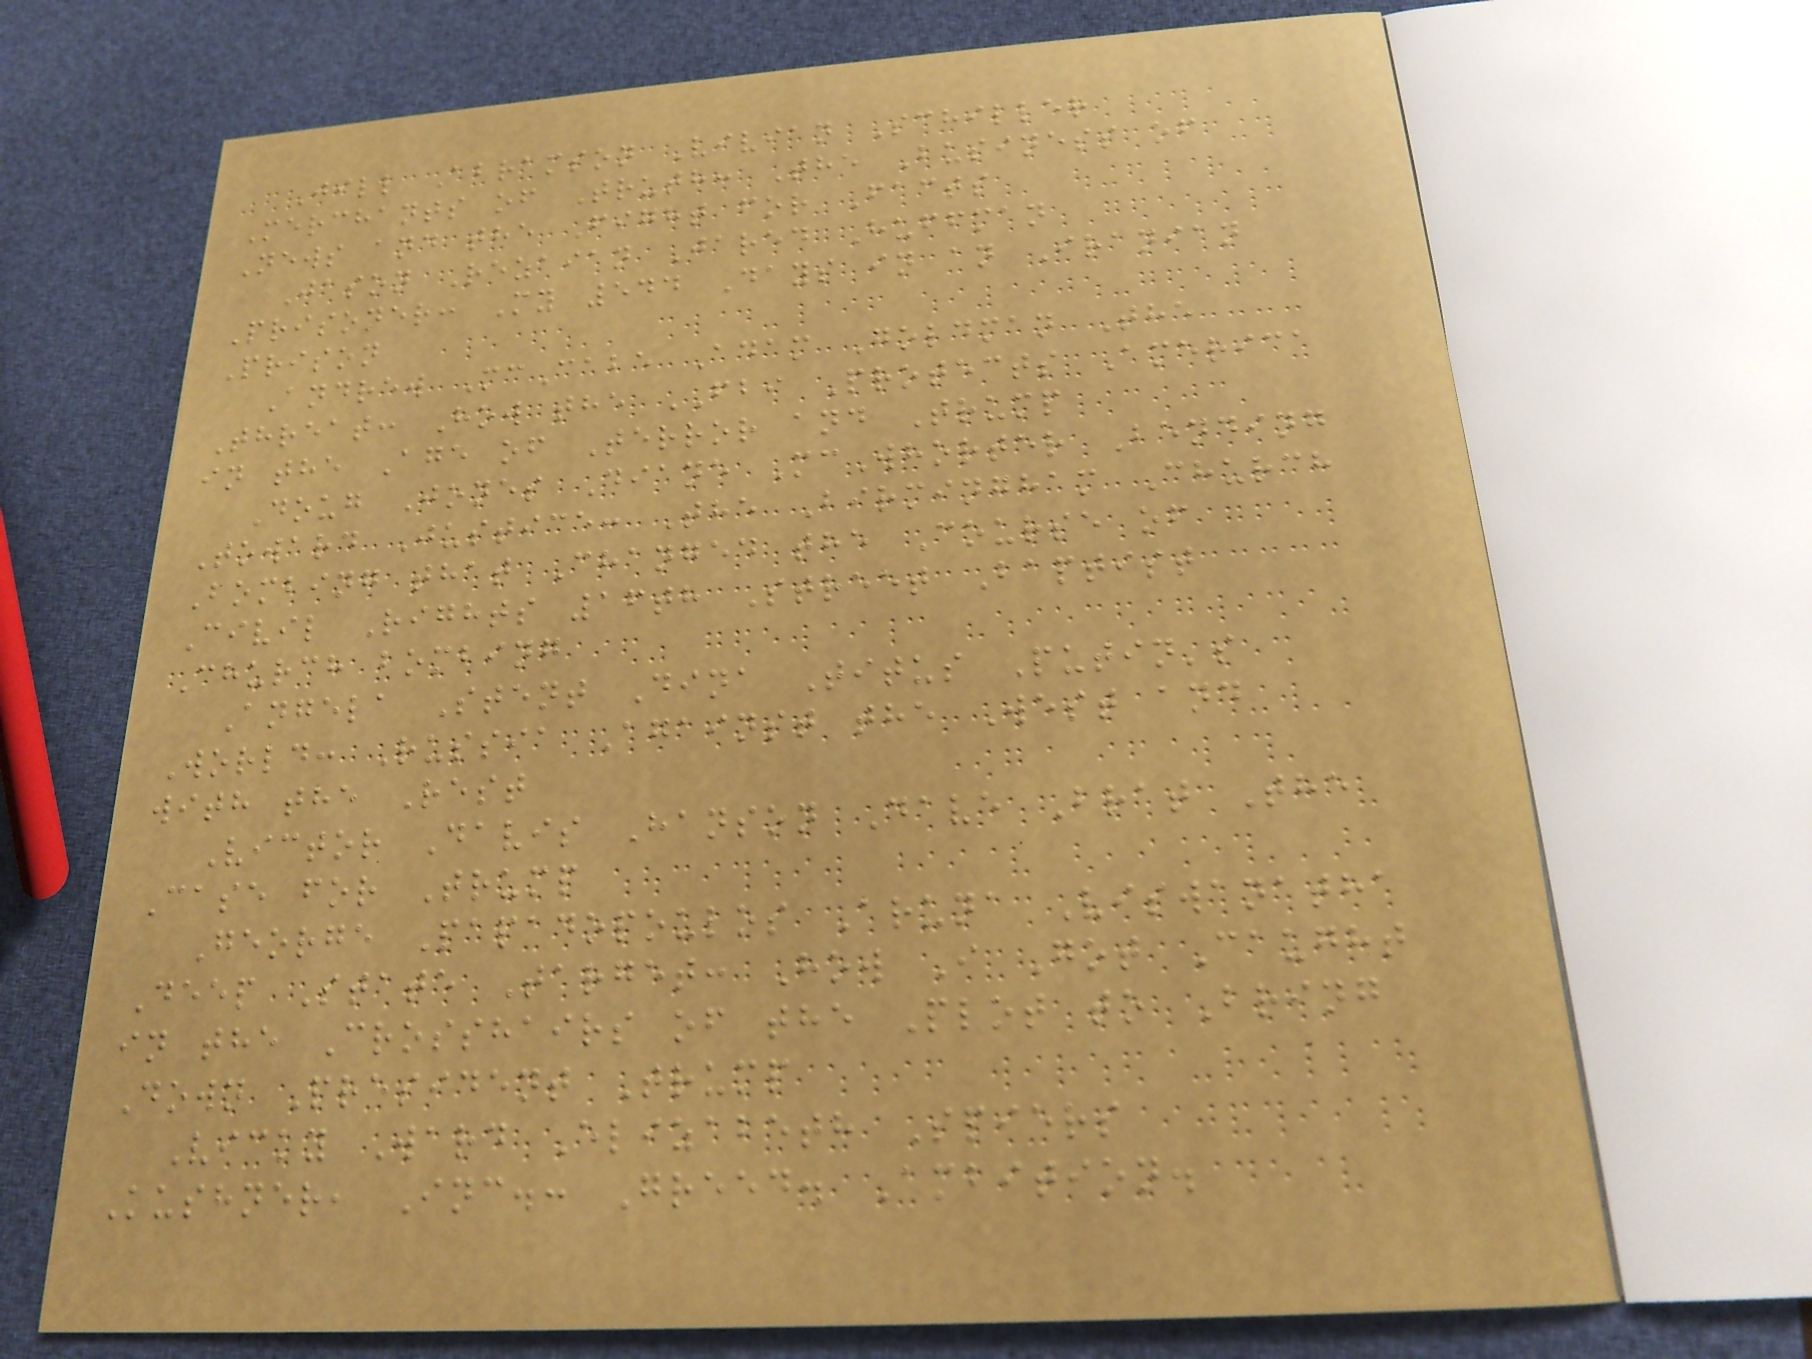Jill Abramson Vivian Schiller
Merchants of Truth: The Business of
News and the Fight for Facts
Jason Rezaian Jared Huffman
Prisoner: My 544 Days in an Iranian
Prison
Andrew McCabe Adam Goldman The
Threat: How the FBI Protects America
in the Age of Terror and Trump
Doug Jones Diane McWhorter Bending
Toward Justice: The Birmingham Church
Bombing that Changed the Course of
Civil Rights 16th Street Baptist
Church bombing
Angela Stent Dina Titus Putin's
World: Russia Against the West and
with the Rest
Victor Davis Hanson Dave Brat The
Case for Trump
George Papadopoulos Aruna Viswanatha
Deep State Target: How I Got Caught
in the Crosshairs of the Plot to Bring
Down President Trump
Vicky Ward Elizabeth Spiers
Kushner, Inc.: Greed. Ambition.
